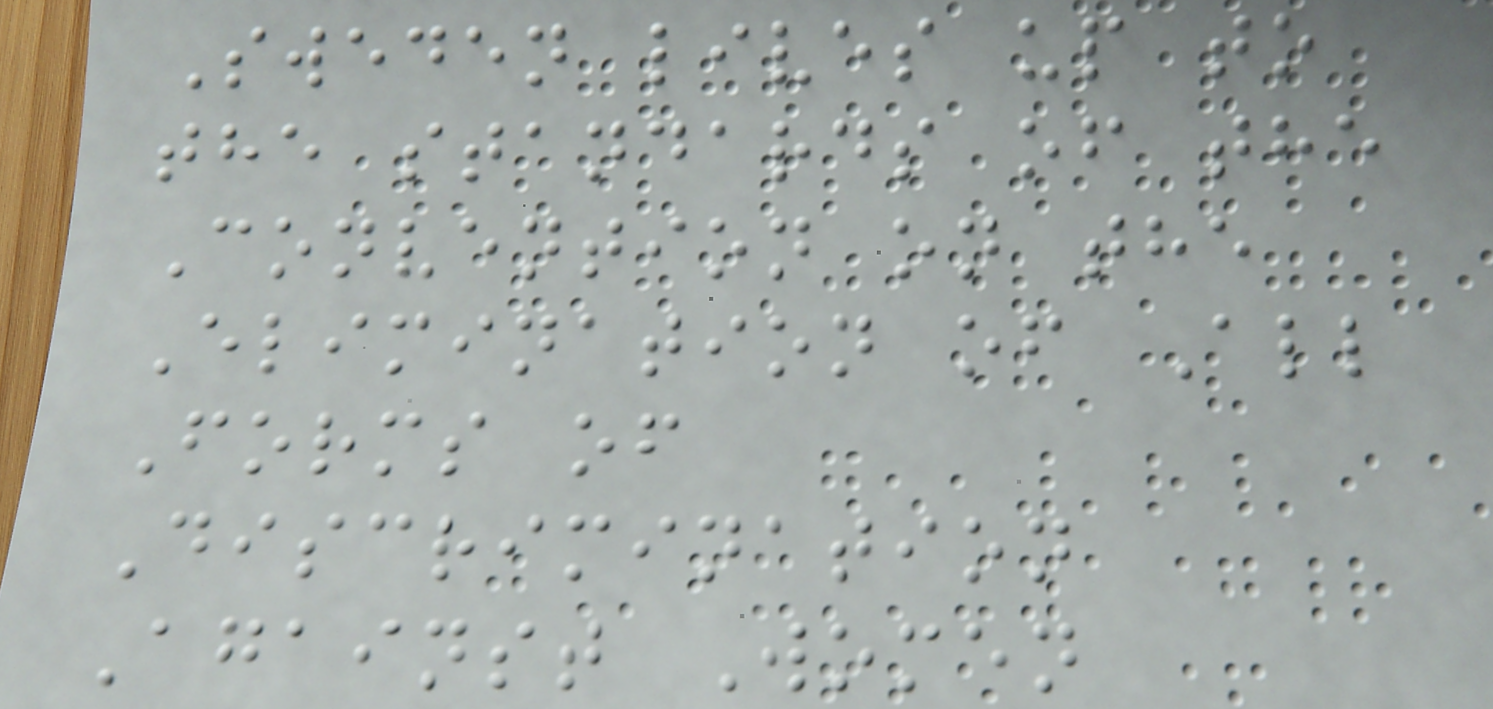Sweden lives up to
the standards of the
Convention on the
Elimination of All
Forms of
Discrimination
Against Women
